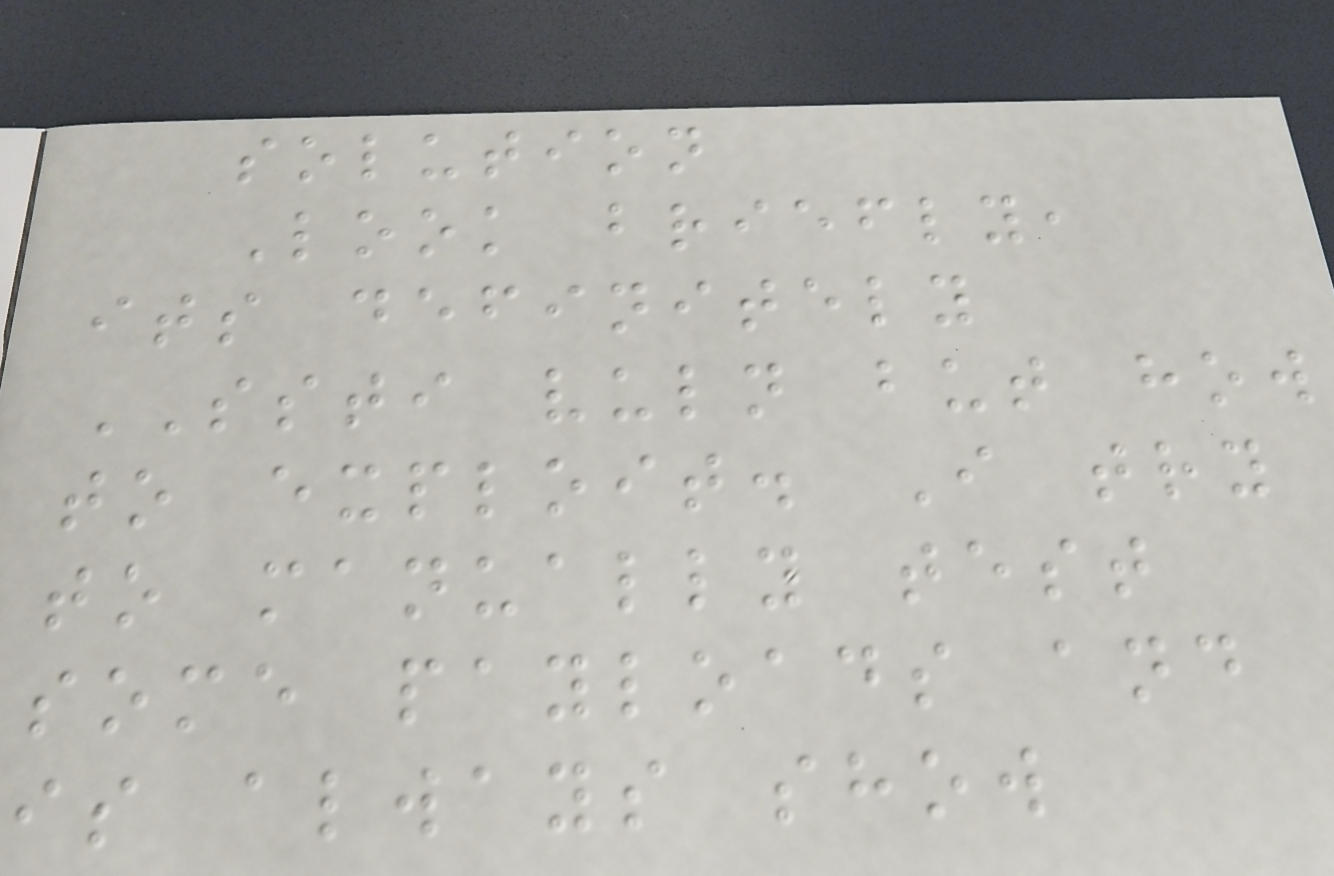solution
Look briefly,
its definitely
SSTI vuln but how
to exploit. I try
to manually test
some payloads and
is always show
